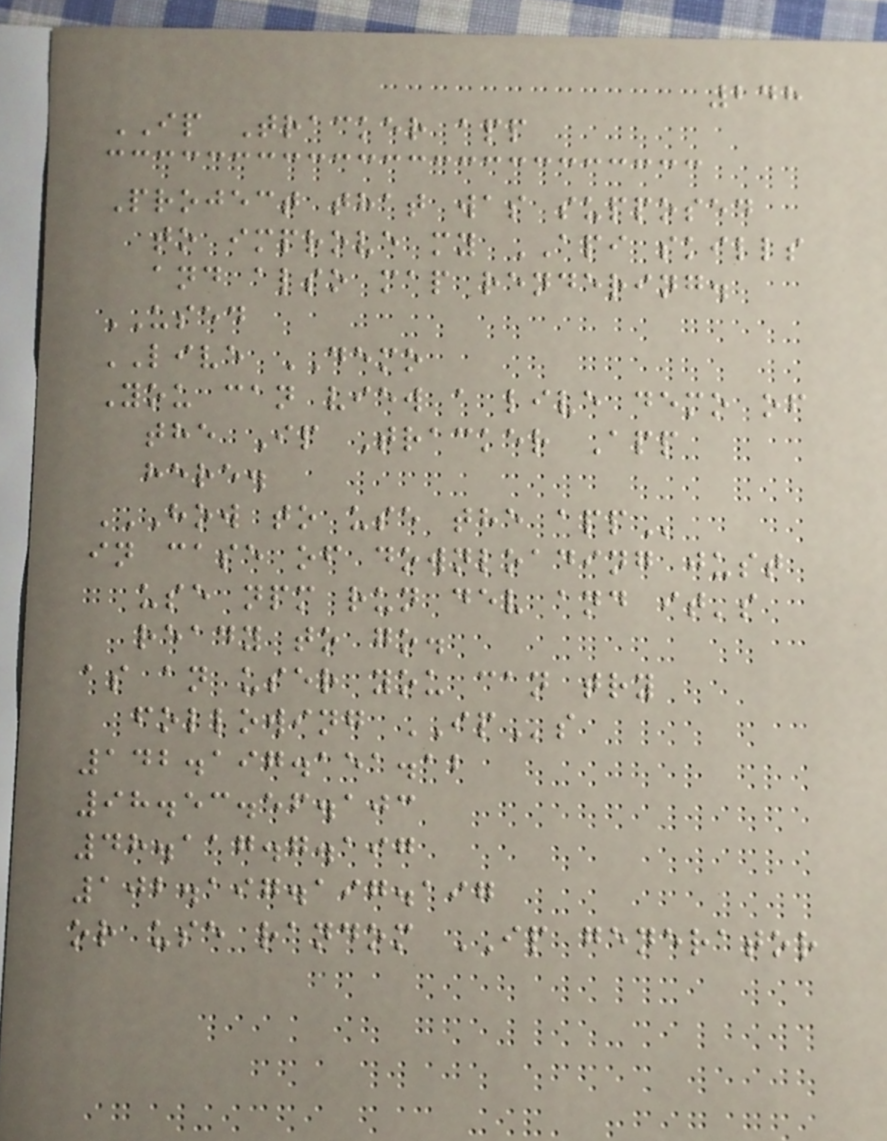248
IP Tracker app
Project that was supposed
to improve my API skills
and also map rendering.
USED
LIVE DEMO
You can view a live demo of
the Ip Tracker App
here.
HOW TO USE THE APP
in case of downloading just
use npm run dev and it's
ready to go.
as an user you can try
following IPs
142.197.151.12
98.53.56.103
48.117.7.197
102.197.197.197
or use random IP generator
